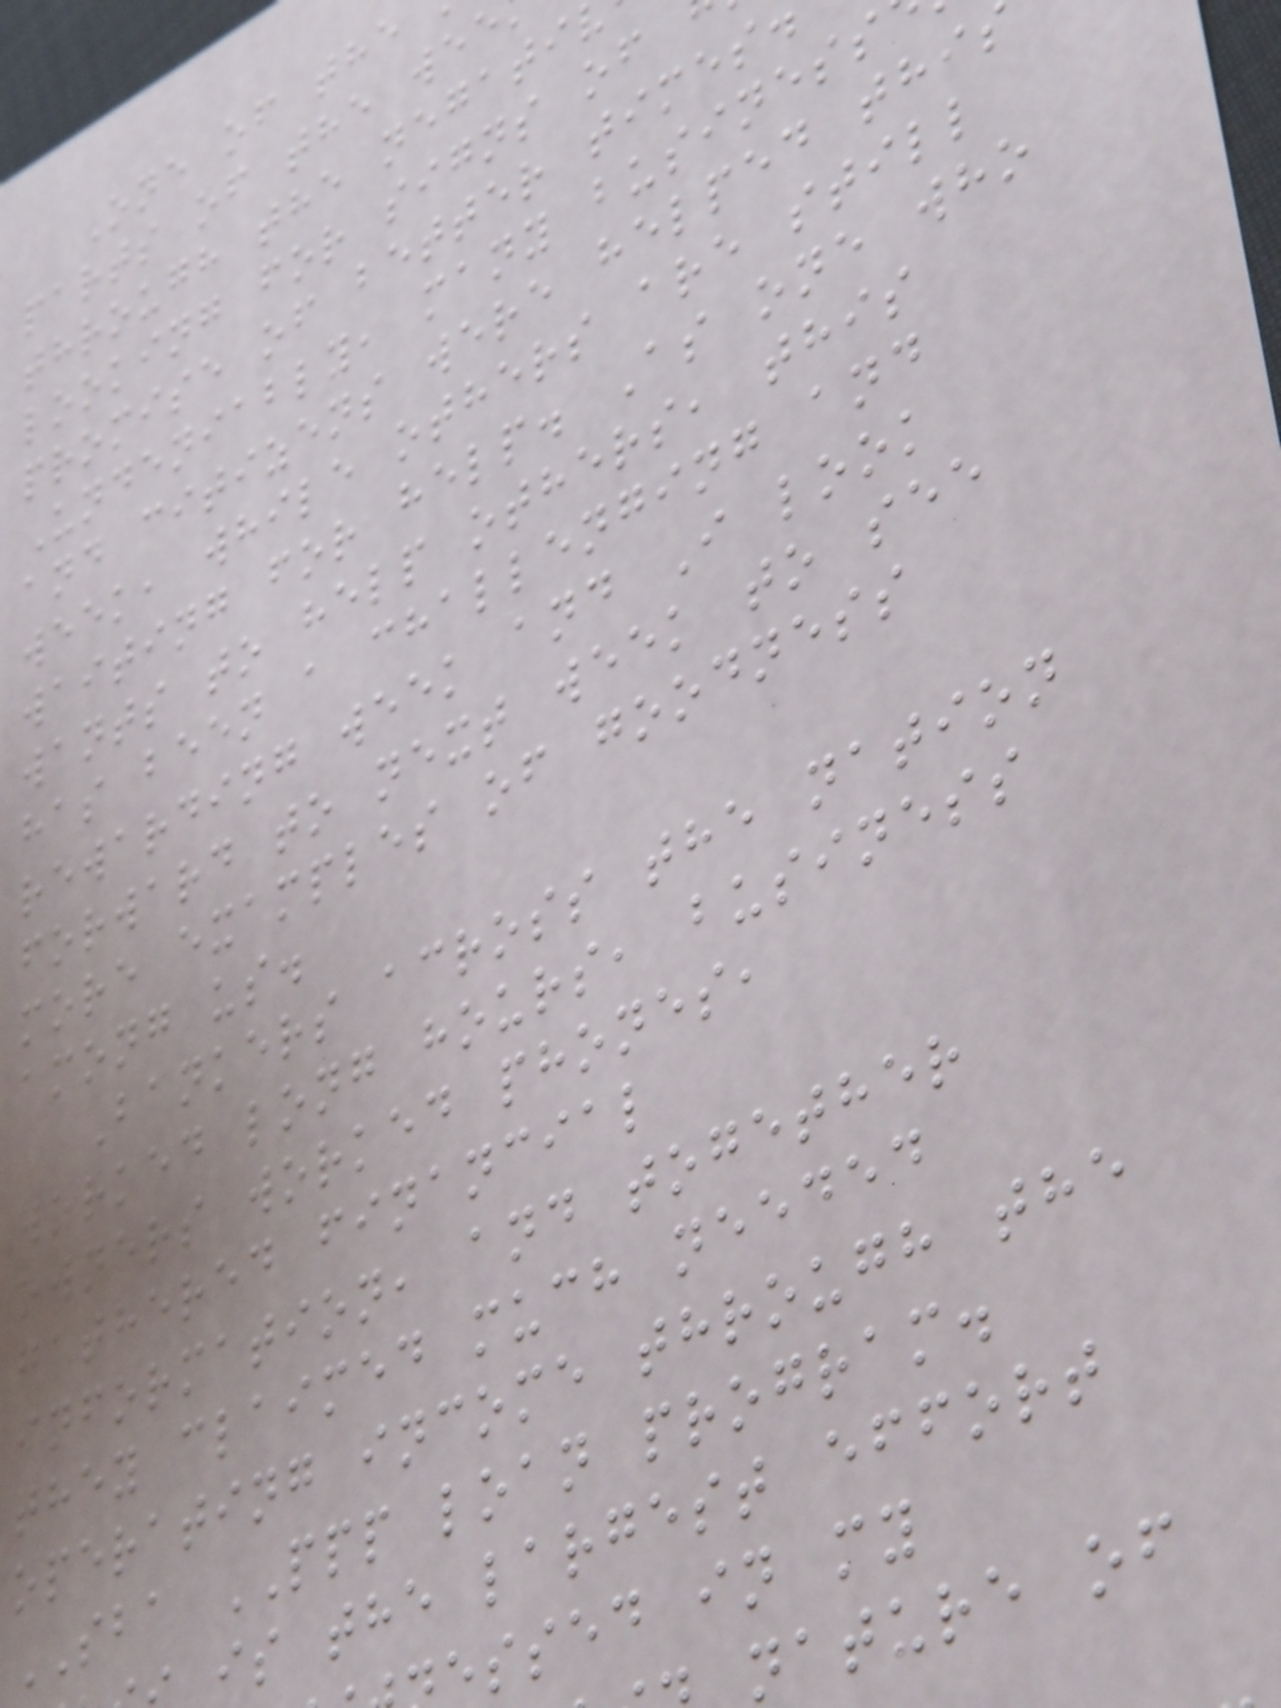One of the
parts of the wee
through the negati
looking for signs of
promise of better times
Undeniably, many business
and citizens were helped thi
week, while others are still
waiting for help. As one who
wants to help others, this
has been a challenging and
rewarding week and I look
forward to next week to see
more examples of goodness
among us.
Bankers across the nation
worked long hours, business
owners worked phones,
gathered financial
information, and together
they claimed much needed
operating income through the
SBA PPP loan program.
is the largest effort
essed in my
nature of
